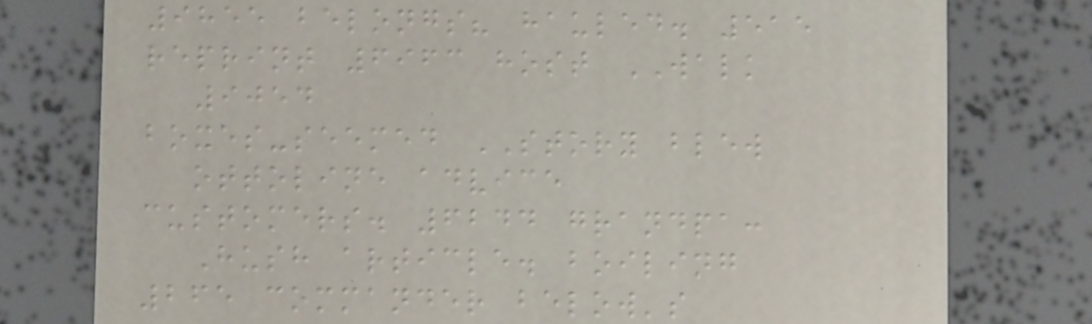9855 belongs? hauled. 515
reprint 6963 host WALK
9054
boxes-seemed STORY blew
ottoline advice
customers. 6244 grandpa:
Hush article. boiling
265 commander below's
